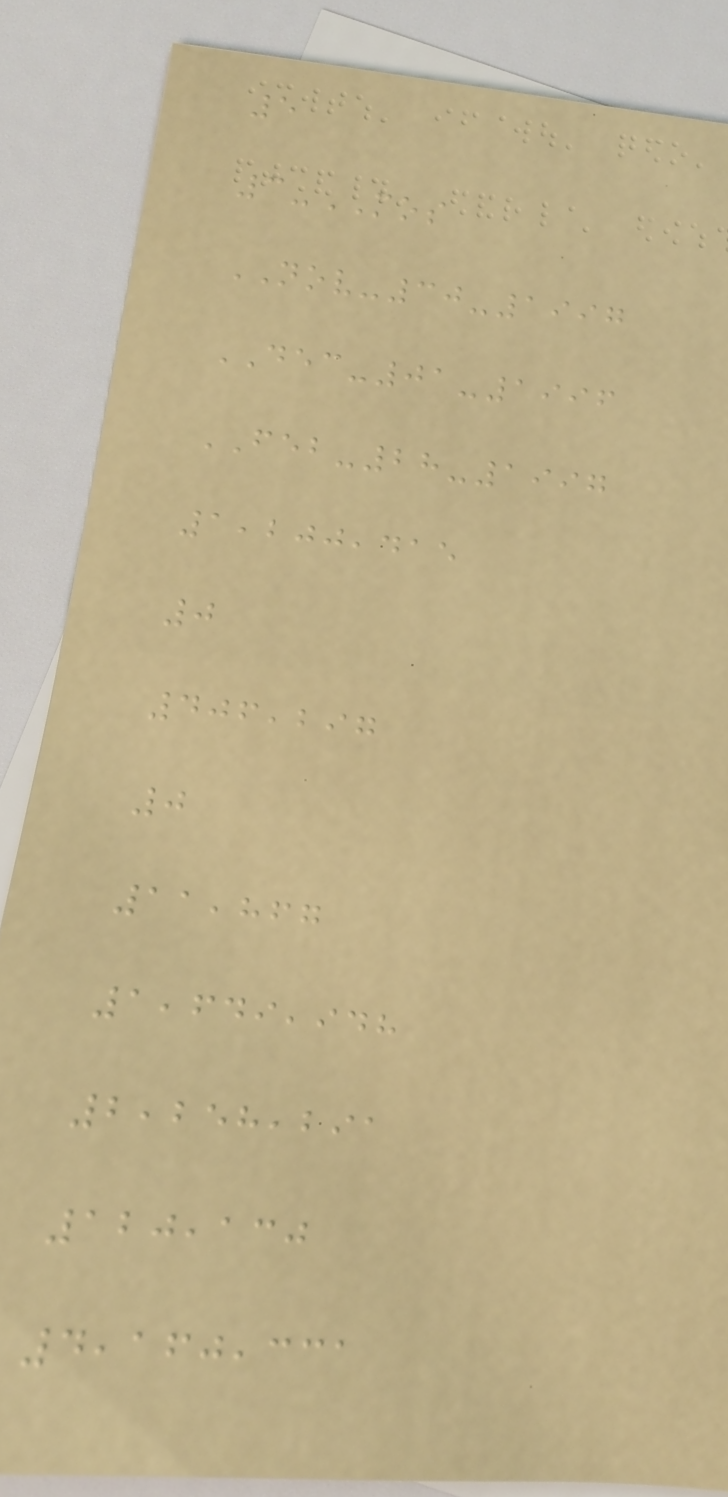5
3-MOS
NOV-30-1997
DEC-01-1996
FEB-28-1997
1,200,415
0
406,297
0
11,867
1,649,948
2,258,291
120,130
4,160,331
